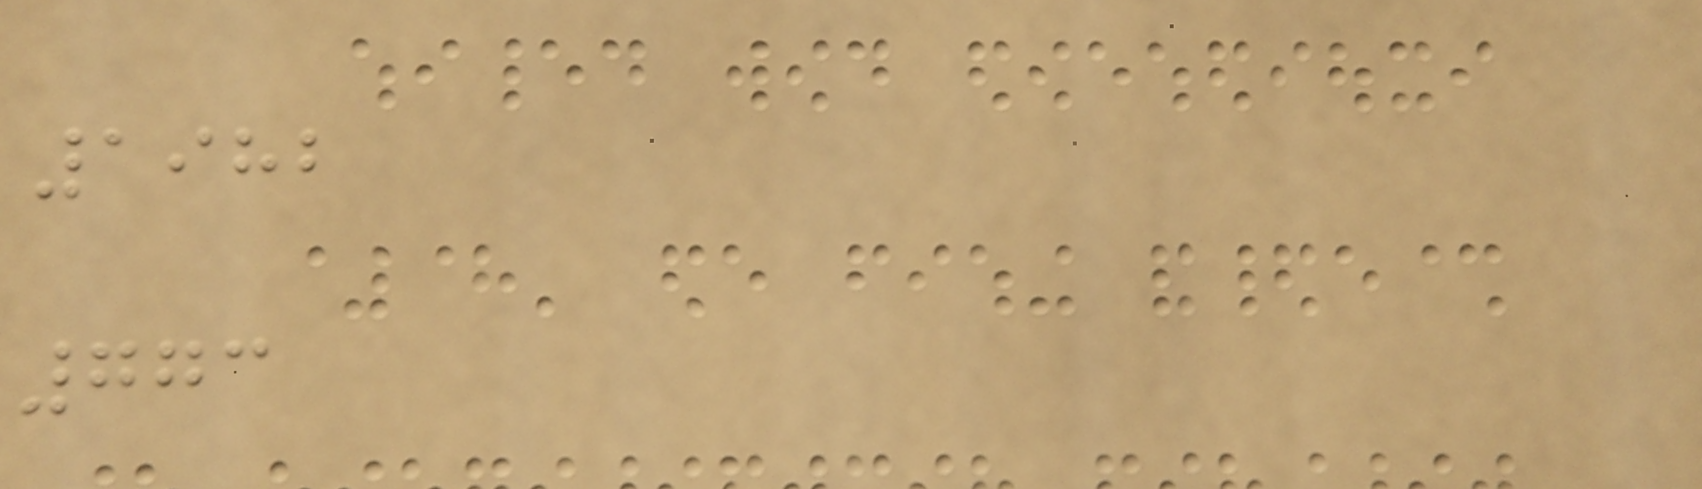1982
773
